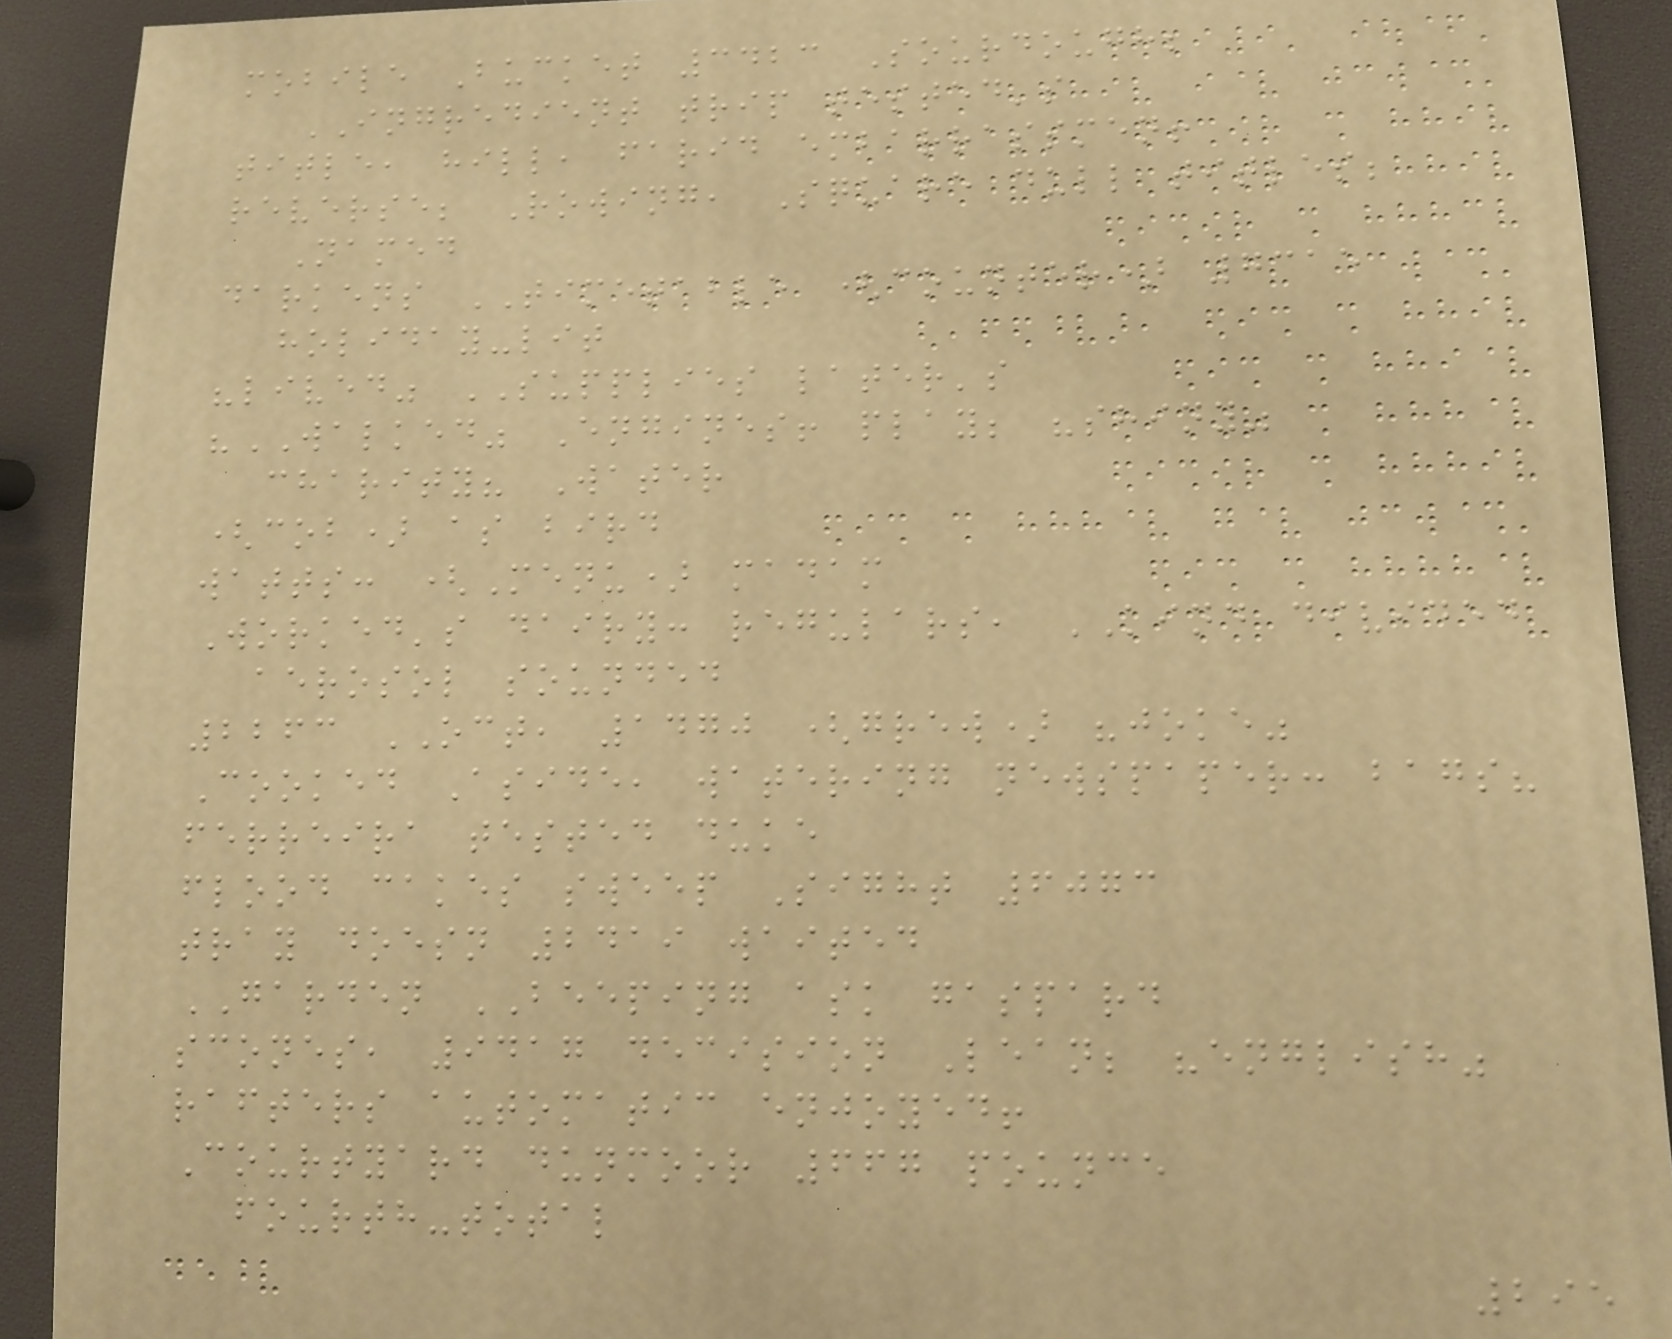mobile Bucket 3423 Sourdough;
INGREDIENT trip tested's
title, hill, farid embarrassmen!
reverse; Rowing, Square dull titles;
Named
darkens TIMETABLE (counter) 7315
holiday-lit
"lived" SUPPLIES later's
"WALKED" Engines! play; "shiny"
charity? Water
(cob) as bird
watts: (Menu) madam
Worked's dairy: regulars, KIND divided
aerosol sounded
2263 OCT, 1470 (grew) "joke"
Cooked Aside, watering newspaper: bags?
ferreira tested duke
flood cakes sweep Sight 6073
tray doesn 2419 waited
GARDEN BEEPING ask gaspard
scones, 9417 decision Lean; "english"
rafters automatic enjoyed!
Courtyard dunmoor 667 pounce
fourth-total
295
